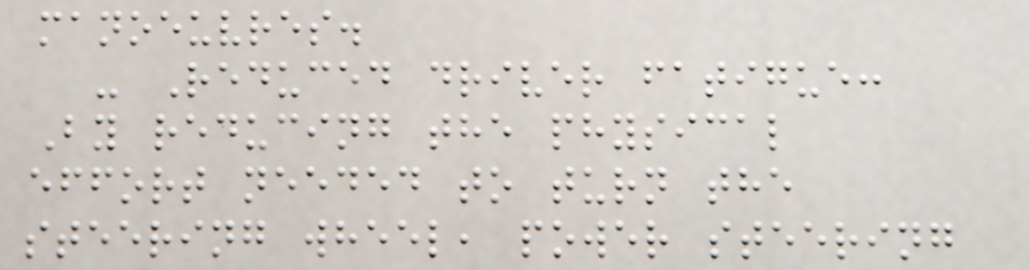manoeuvres.
- Reduced driver fatigue:
By reducing the physical
effort needed to turn the
steering wheel, power steering
